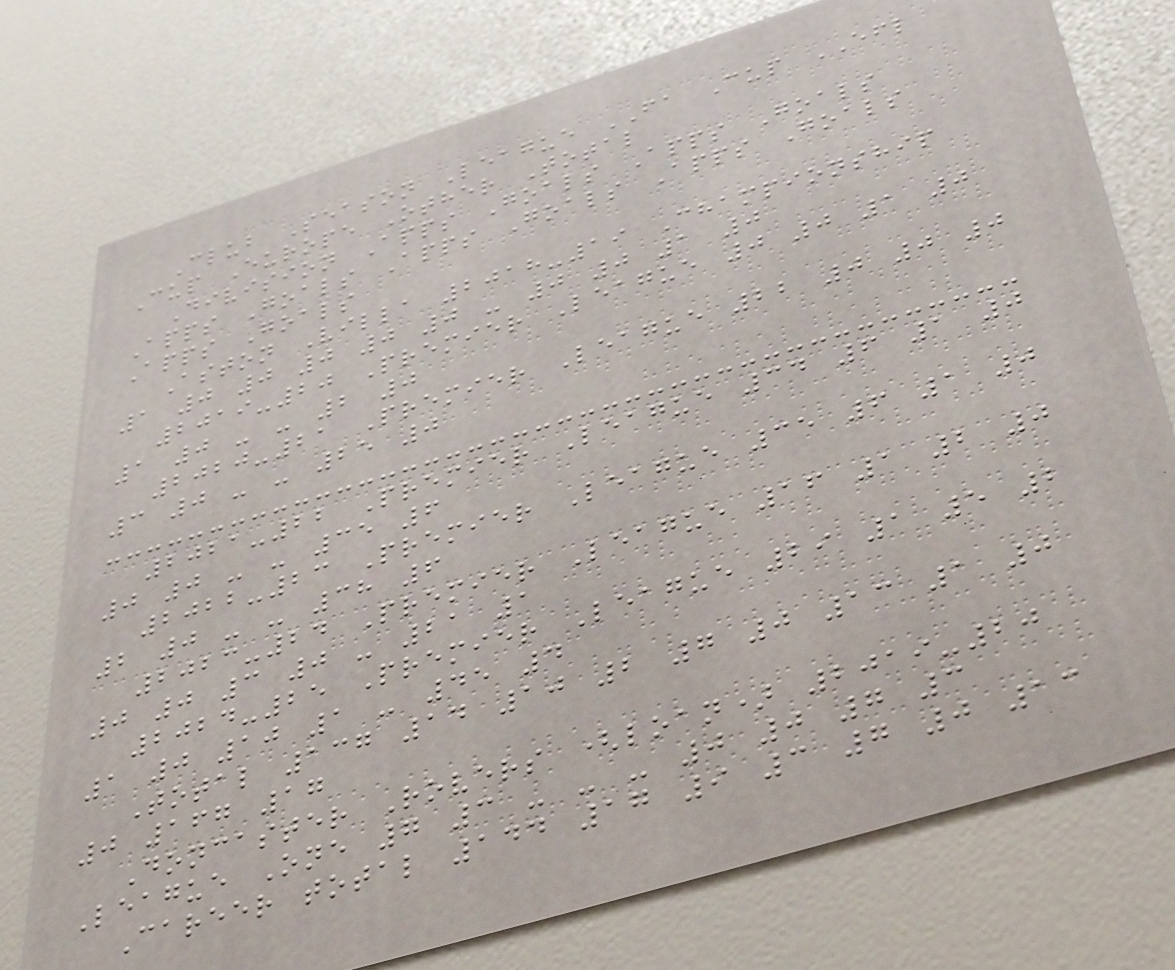Club Season League FA Cup EFL
Cup Europe Other Total
Division Apps Goals Apps Goals
Apps Goals Apps Goals Apps Goals
Apps Goals
Aston Villa 2018-19 Championship
1 0 0 0 0 0 - 0 0 1 0
2019-20 Premier League 0 0 1 0
1 0 - - 2 0
2020-21 Premier League 22 0 0 0
3 0 - - 25 0
2021-22 Premier League 34 6 1 0
0 0 - - 35 6
2022-23 Premier League 35 6 1 0
2 0 - - 38 6
2023-24 Premier League 16 1 2 0
0 0 3 0 - 21 1
2024-25 Premier League 29 1 5 2
1 0 10 1 - 45 4
Total 137 14 10 2 7 0 13 1 0
0 167 17
Doncaster Rovers (loan) 2019-20
League One 7 3 - - - 0 0 7 3
Career total 144 17 9 3 7 0 13
